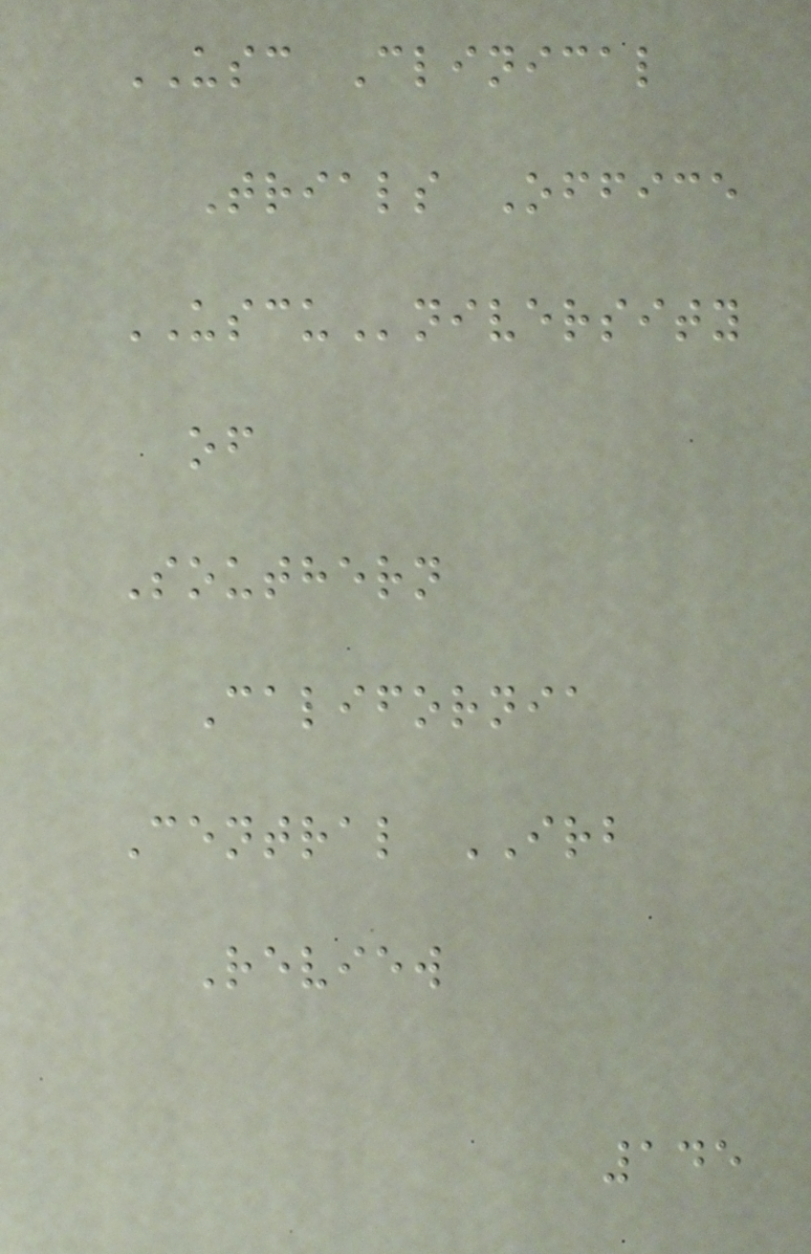USC Clinical
Trials Office
USCUniversity
of
Southern
California
Central IRB
Review
145
